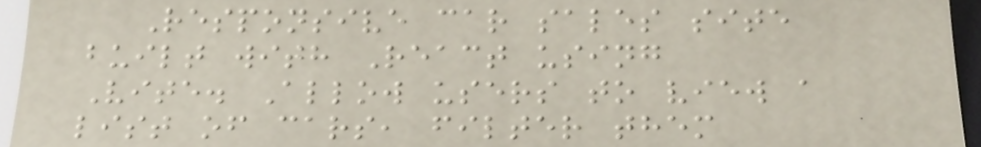Responsive car sales site
built with React using
Vite. Allow users to view a
list of cars, filter them
